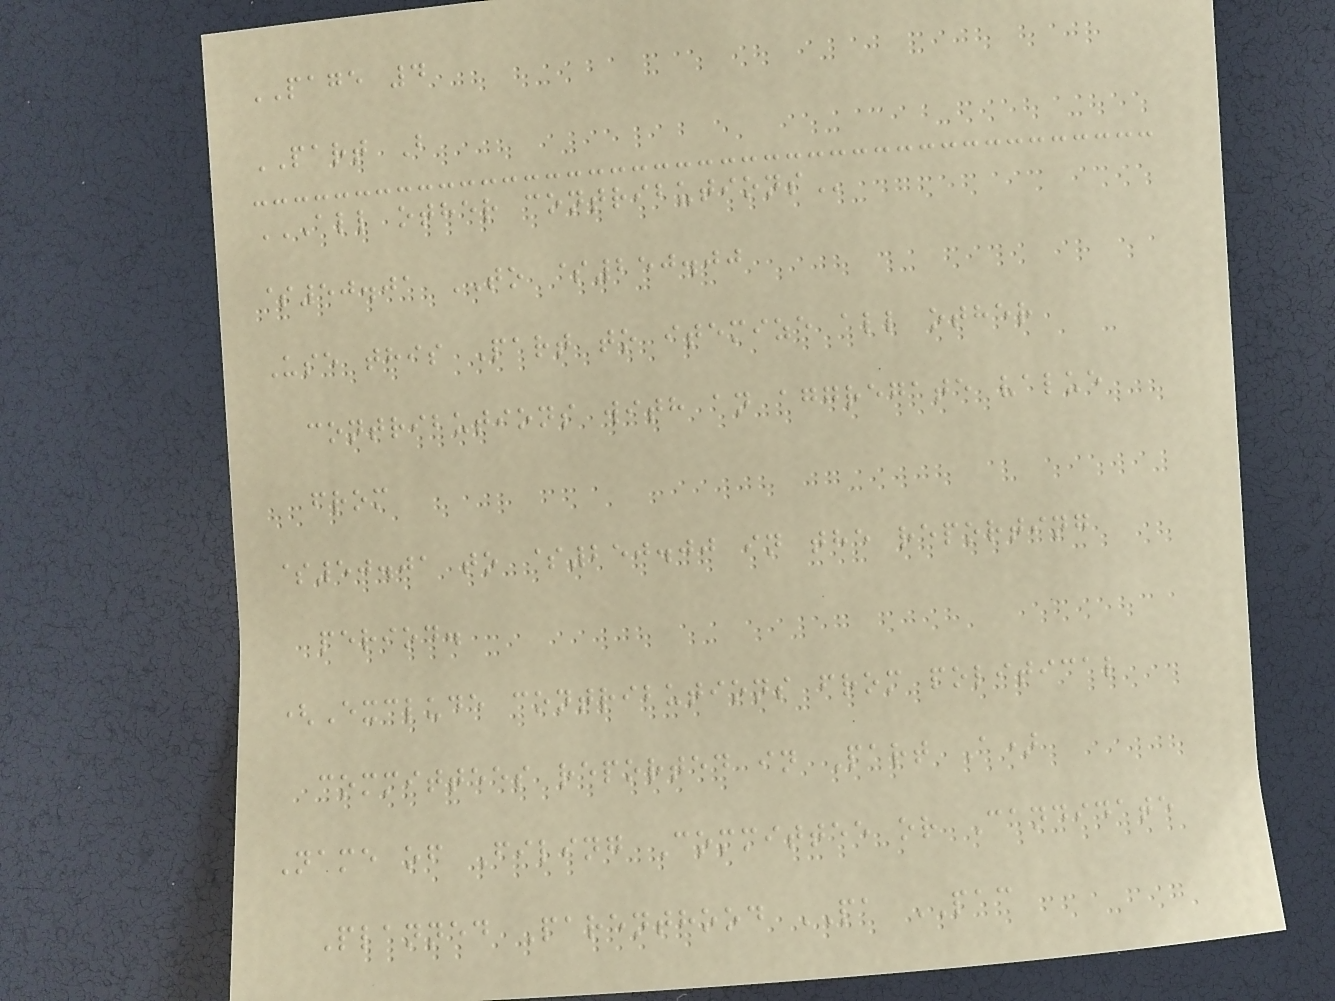PAGE 4
PART B
ALL OTHER CONTRIBUTIONS
$50.01 TO $250.00
Use this Part to itemize all other
contributions with an aggregate value
from
$50.01 to $250.00 in the reporting
period.
(Exclude contributions from political
committees reported in Part A)
Name of Filing Committee or Candidate
Planned Parenthood PA PAC
